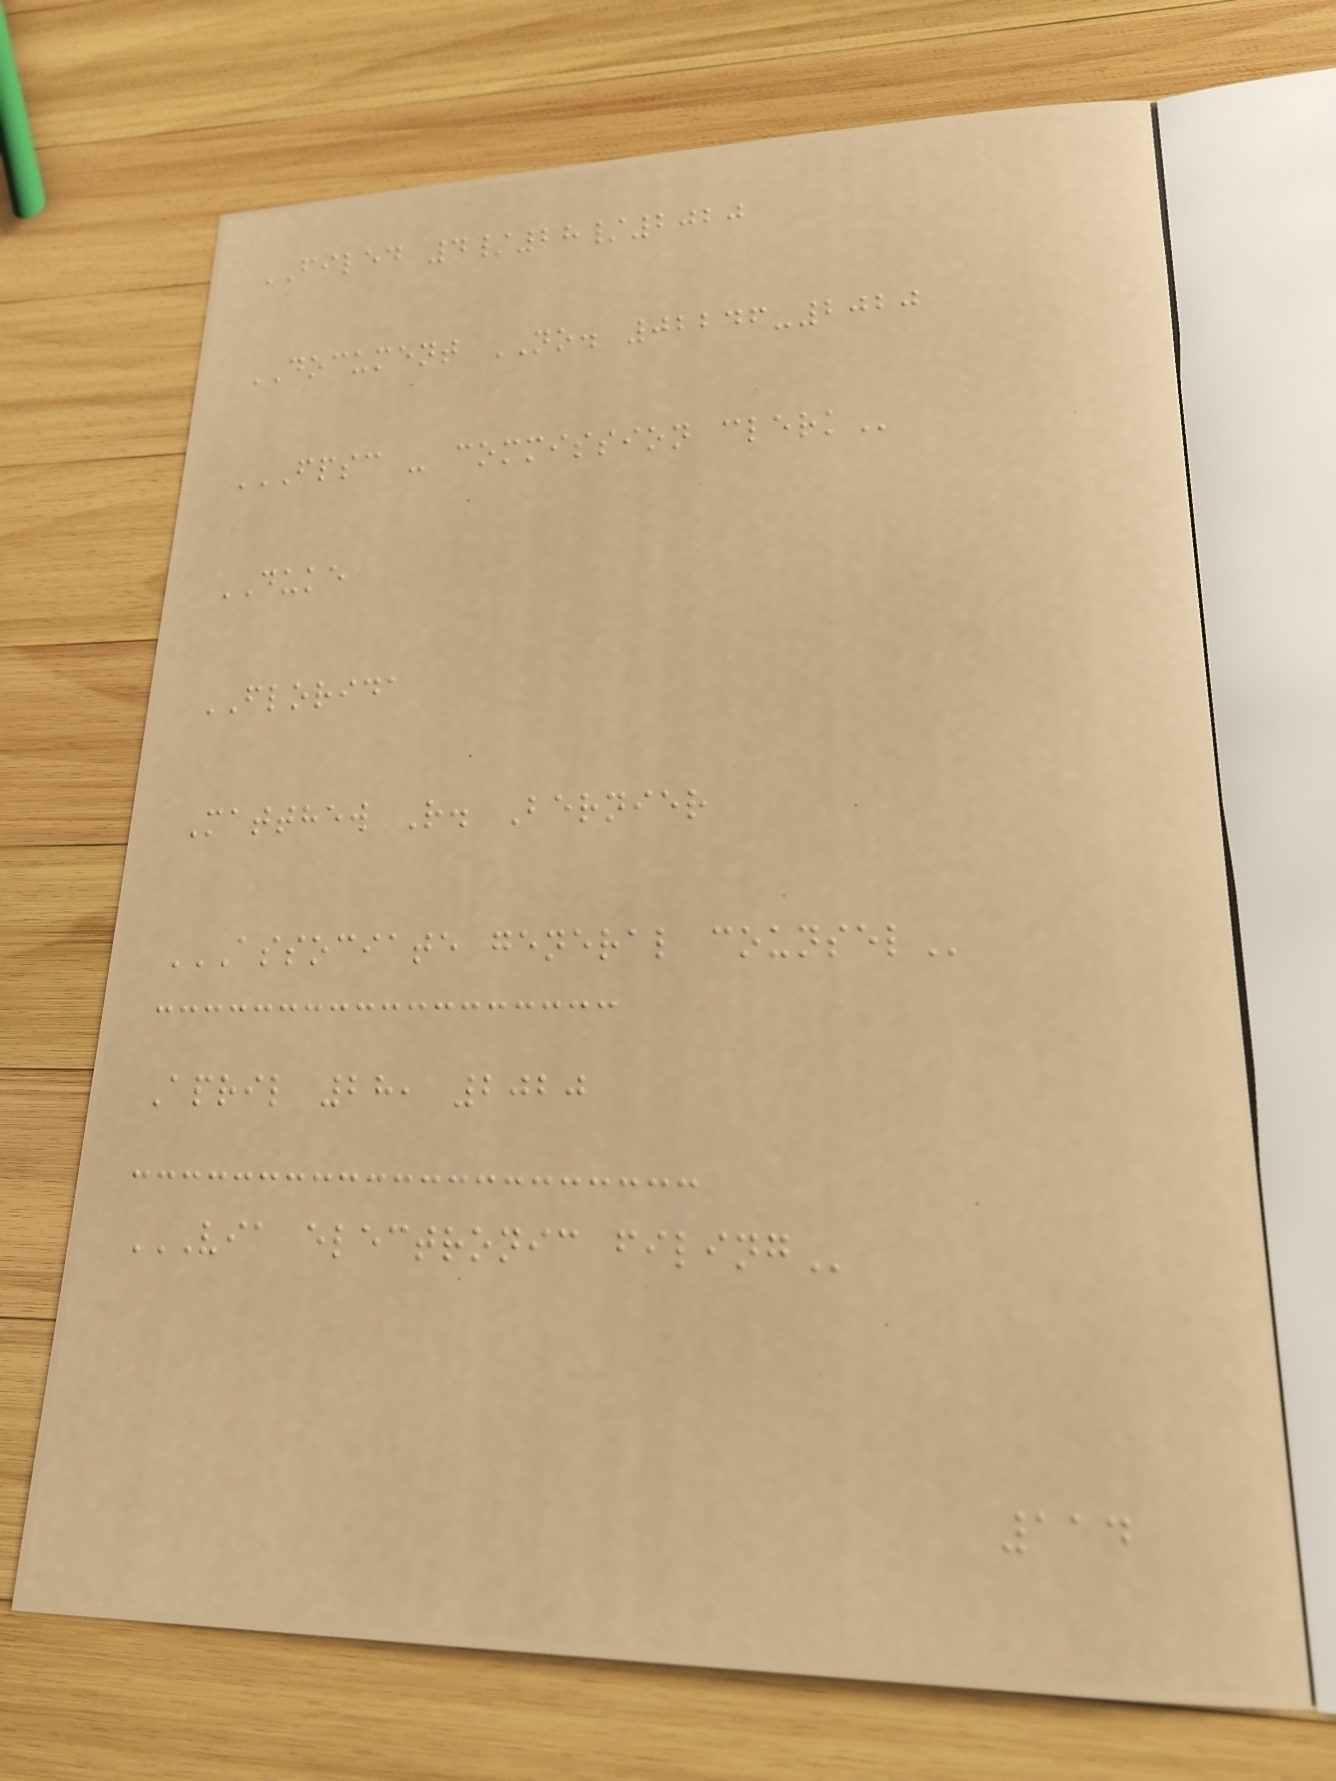FILED 4/28/2020
DOCUMENT NO. 02246-2020
FPSC - COMMISSION CLERK
DUKE
FLORIDA
Matthew R. Bernier
ASSOCIATE GENERAL COUNSEL
April 28, 2020
VIA ELECTRONIC FILING
114
